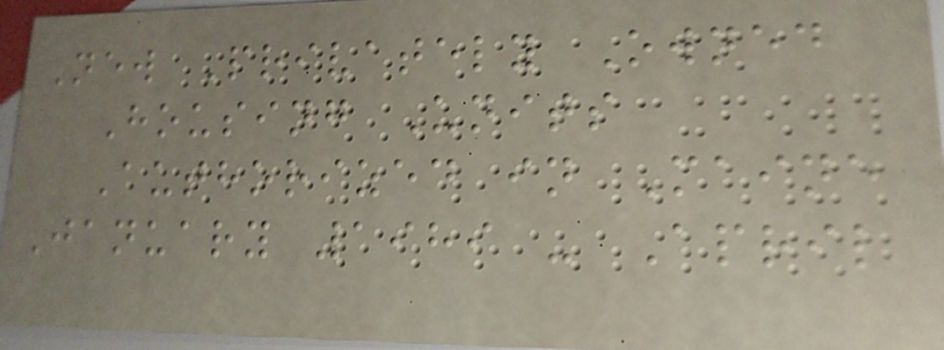New Privately Owned
Housing Units
Authorized in Maine
January 1989 - April
